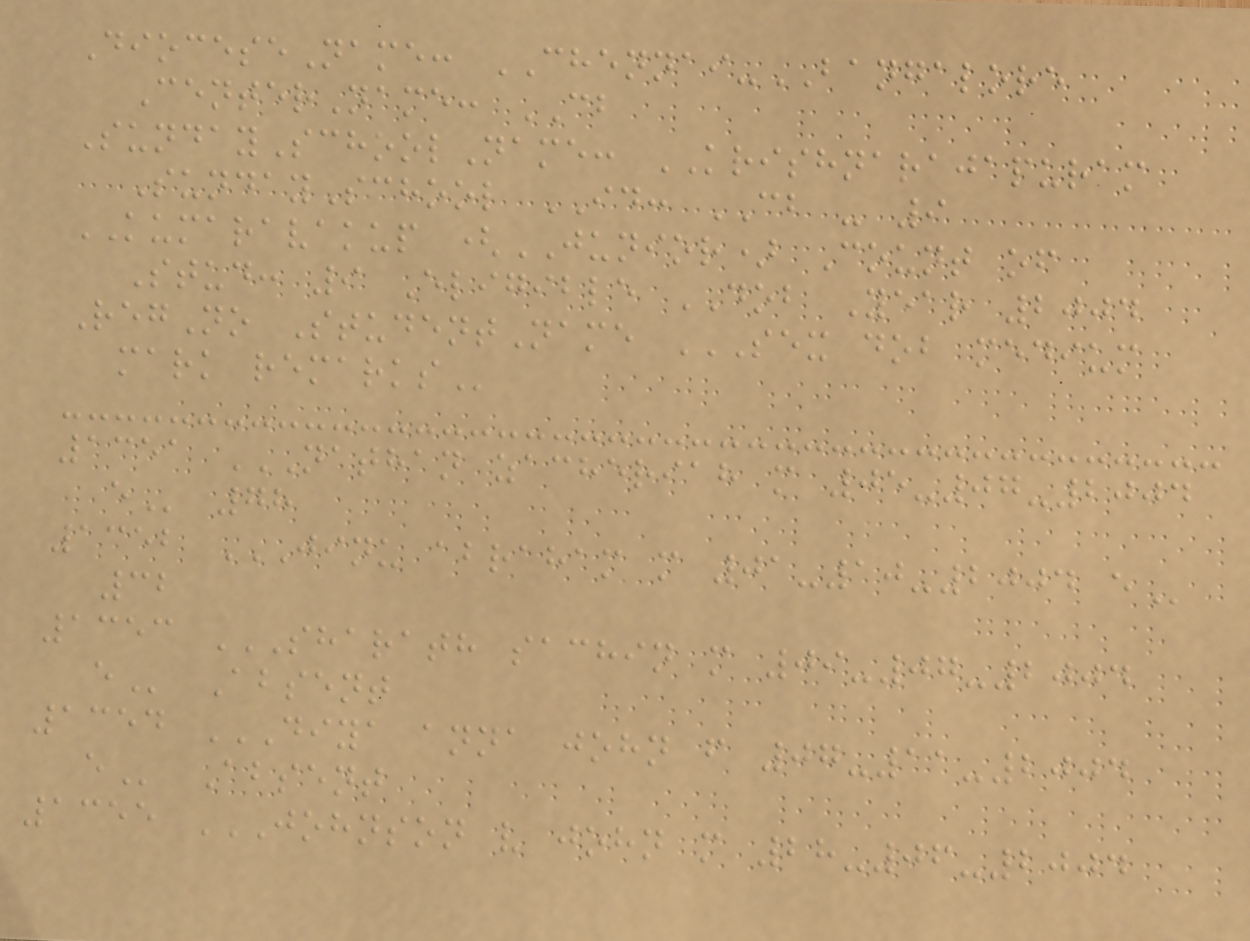DioceseName: CHENNAI-BANGALORE
CenterName: CB
SundaySchoolName: KRISHNARAJAPURAM
SundaySchool ID: CB - 9
KUMARAVAKUP (JUNIOR) Count of
Stud: 9 Eligible DOB Year 2004
RegNo StudentName SEX DOB MEDIUM
MARK REMARKS
1351 NATHAN ZACHERIAH M 05-07-2004
E 78
1352 JINU ABRAHAM M 01-10-2004 E
32
1353 SHARATH SACHIN M 09-07-2004
E Absent
1354 DIYA ANNA JOHN F 07-11-2004
E Absent
1355 JOHNSON V JOHN M 28-06-2004
